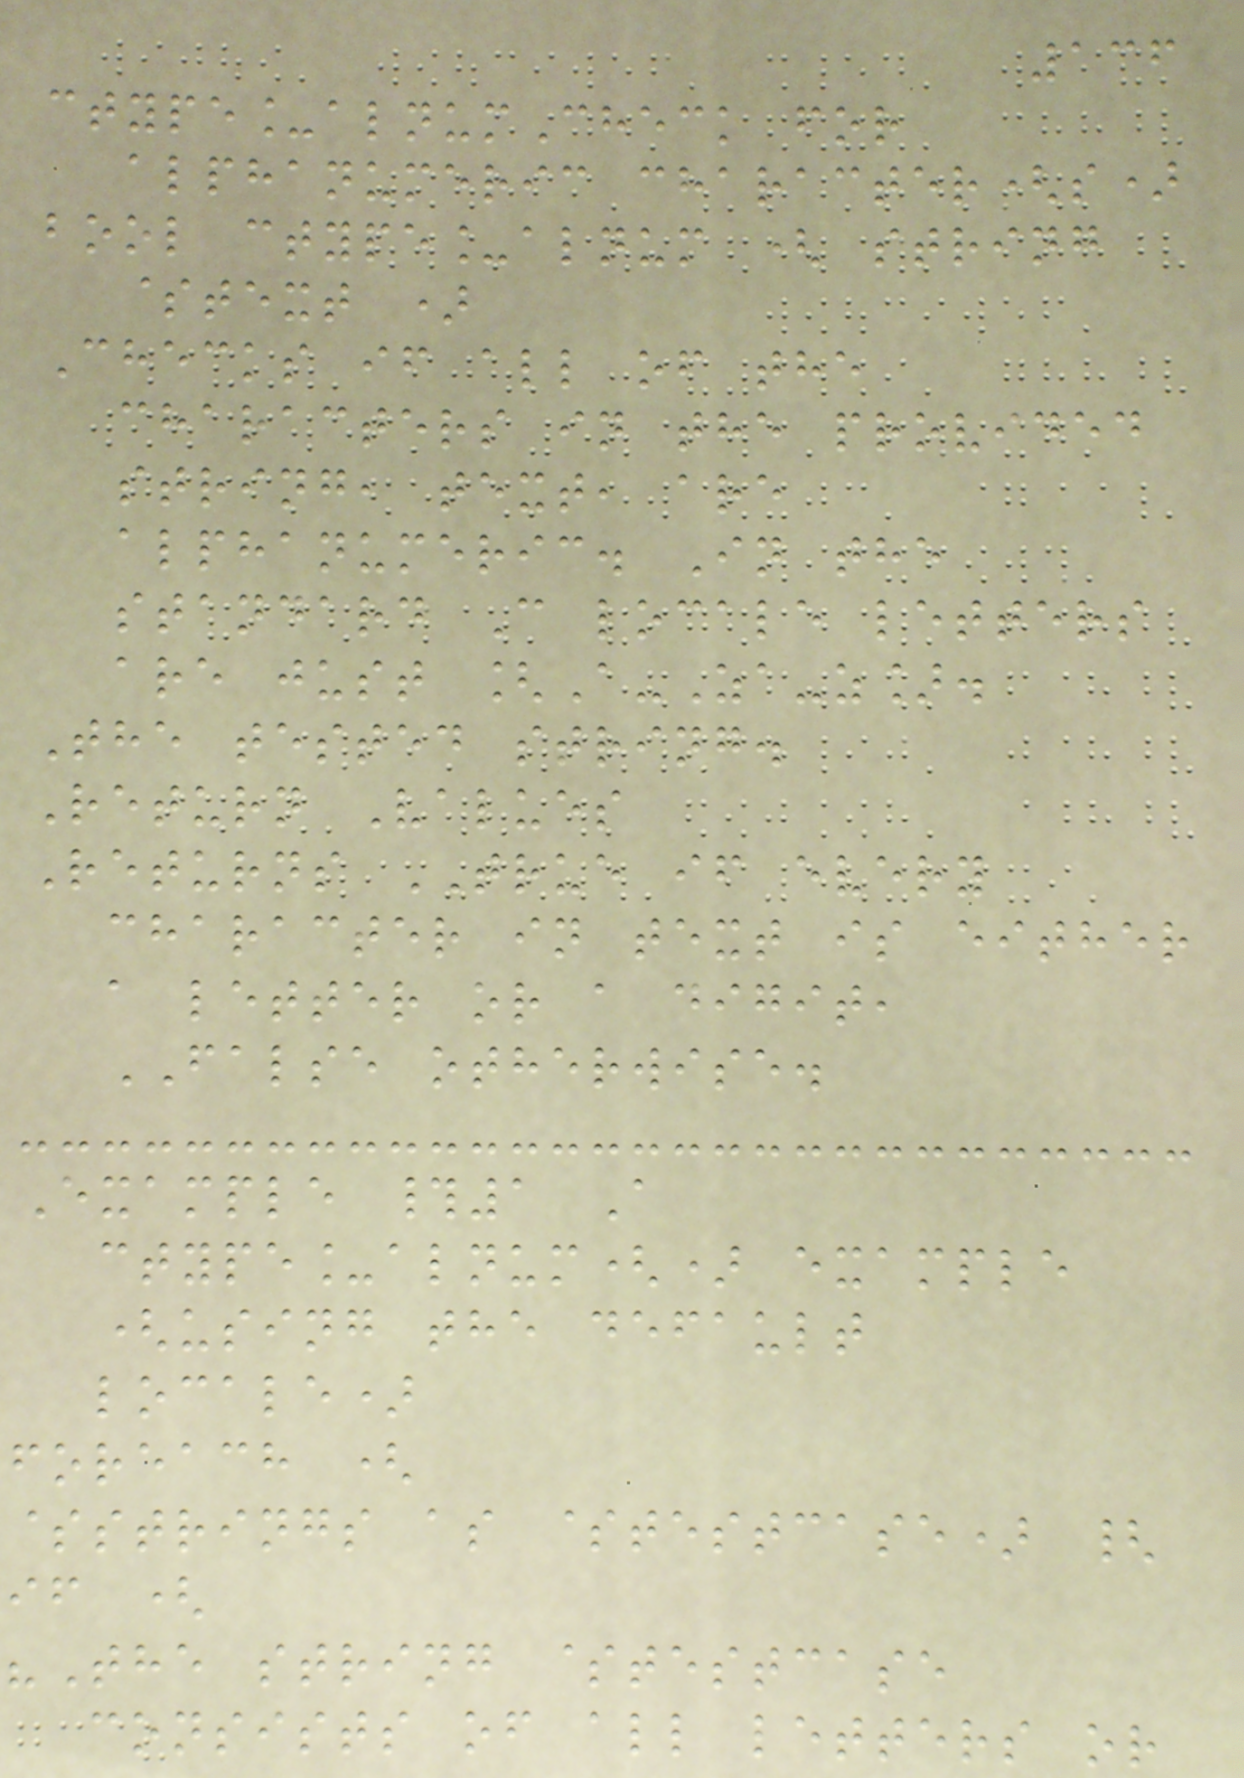136
ctype_alnumCheck for
alphanumeric character(s)
bool ctype_alnum ( string
$text )
Checks if all of the
characters in the provided
string, text, are
alphanumeric. In the
standard C locale letters
are just [A-Za-z].
The tested string.
Return Values
Returns TRUE if every
character in text is either
a letter or a digit,
FALSE otherwise.
Example #1 A
ctype_alnum() example
(using the default
locale)
foreach (
$strings as $testcase) {
if (
"The string $testcase
consists of all letters or
